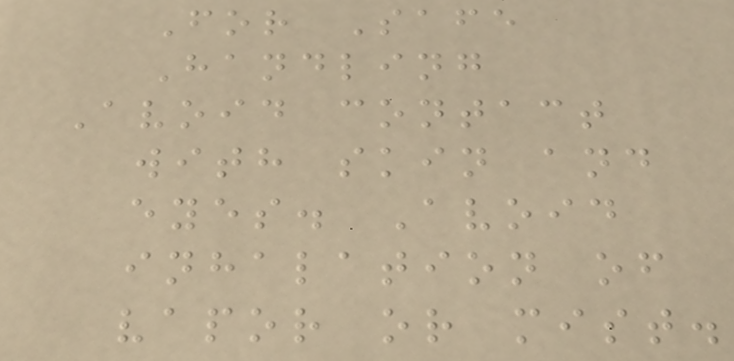For Safe
Handling
Avoid contact
with skin and
eyes. Avoid
inhalation of
vapor or mist.
